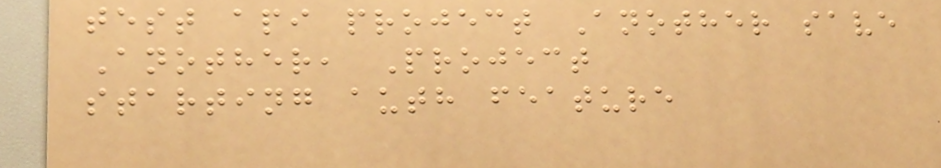test api project Another save
Another, Project
starting auth feature
